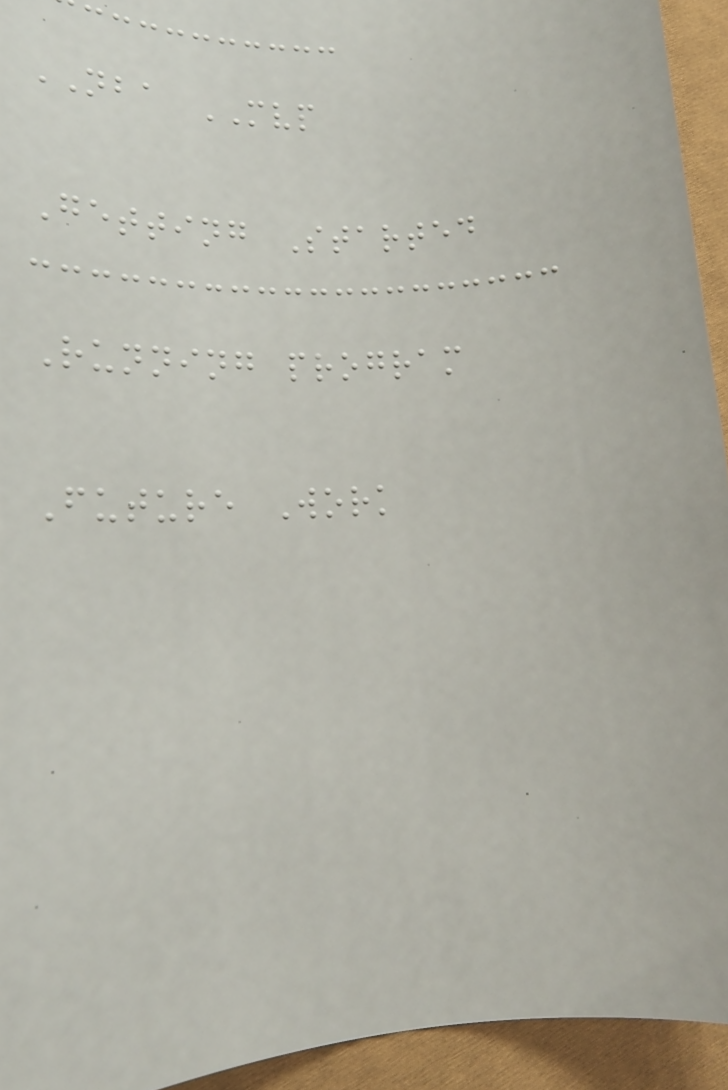NBA MVP
Getting Started
Running program
Future Work
